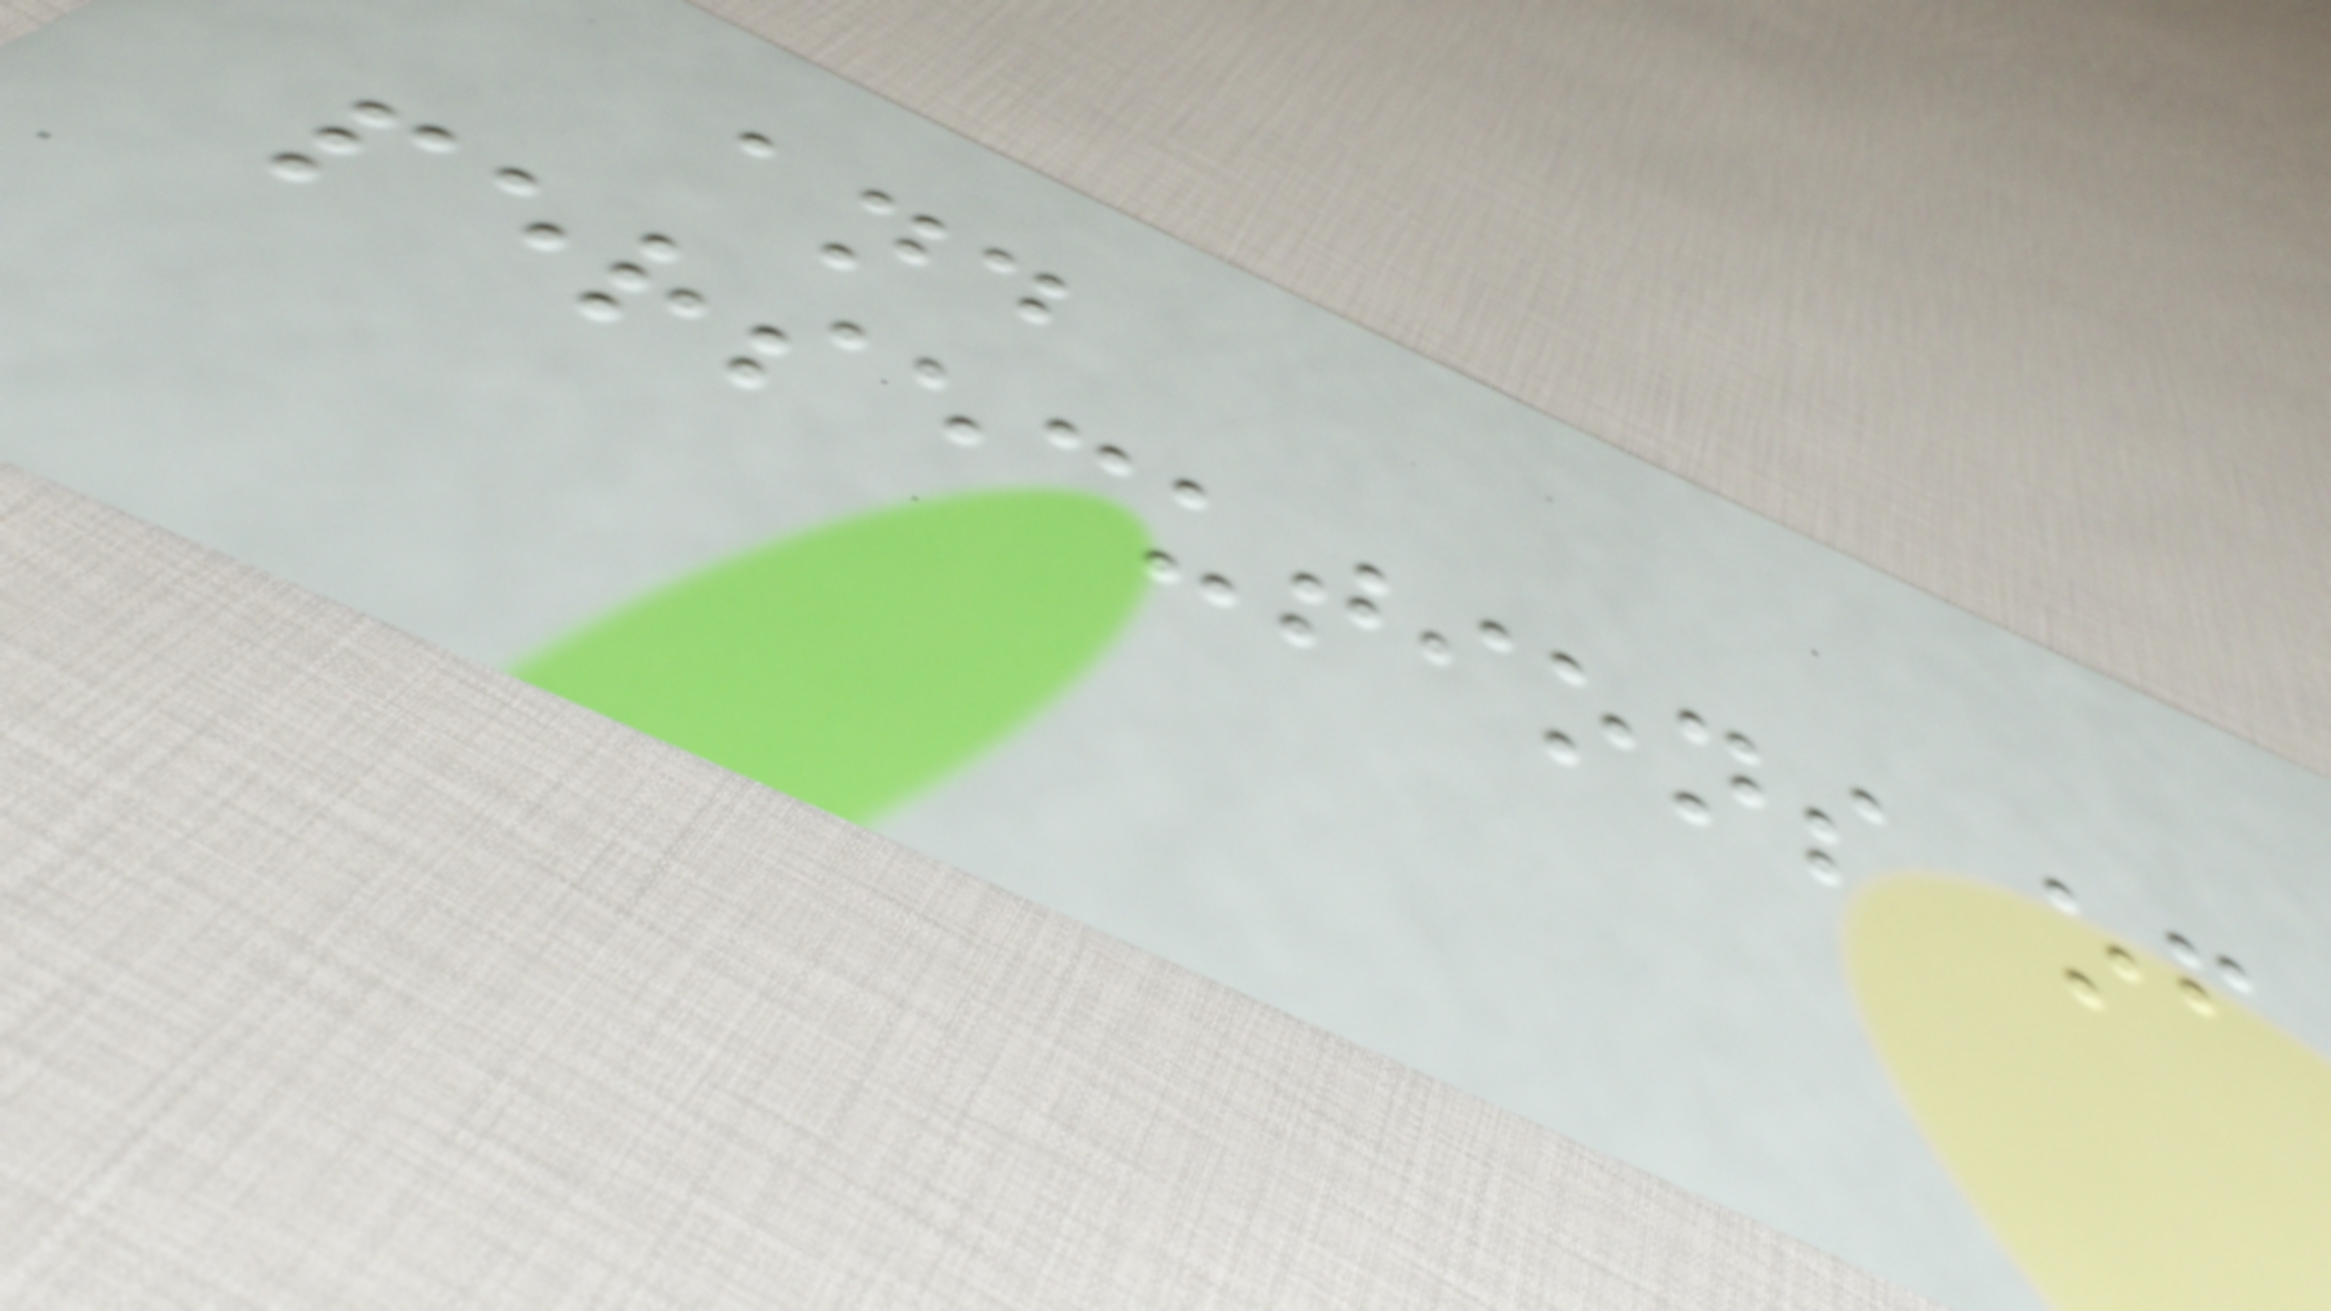and
persecutions of
